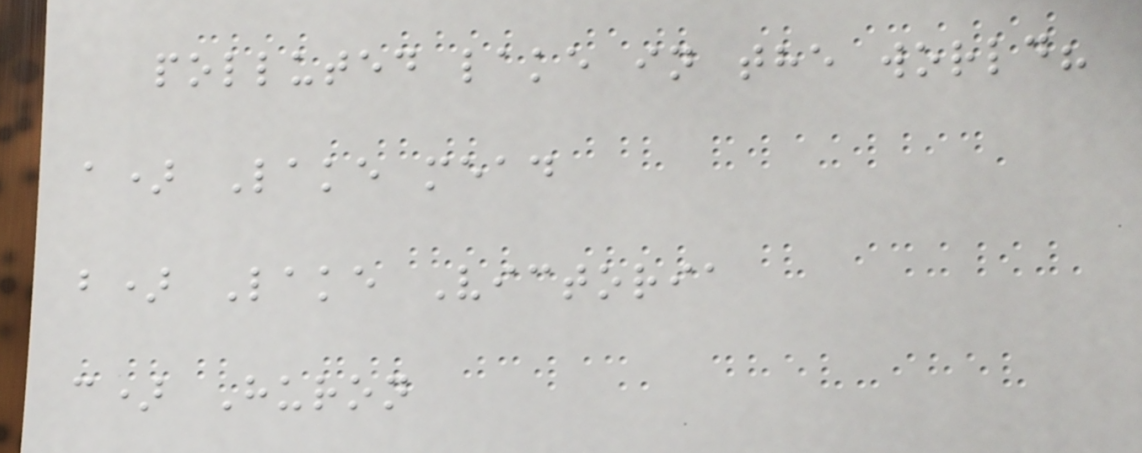polluted lake in the world?
a) Lake mead
b) Lake Victoria
c) Huron
